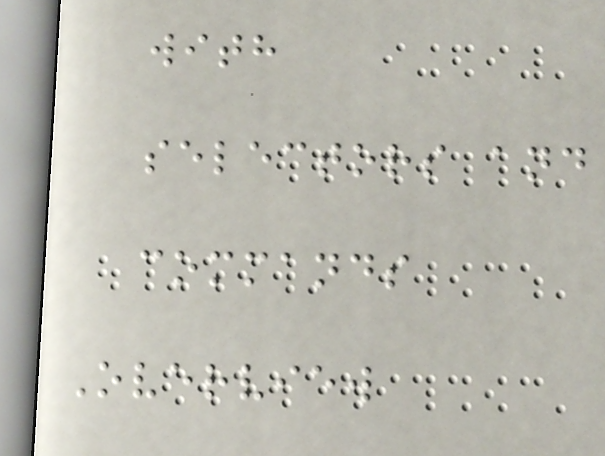with
selectors and
commands
Overview
